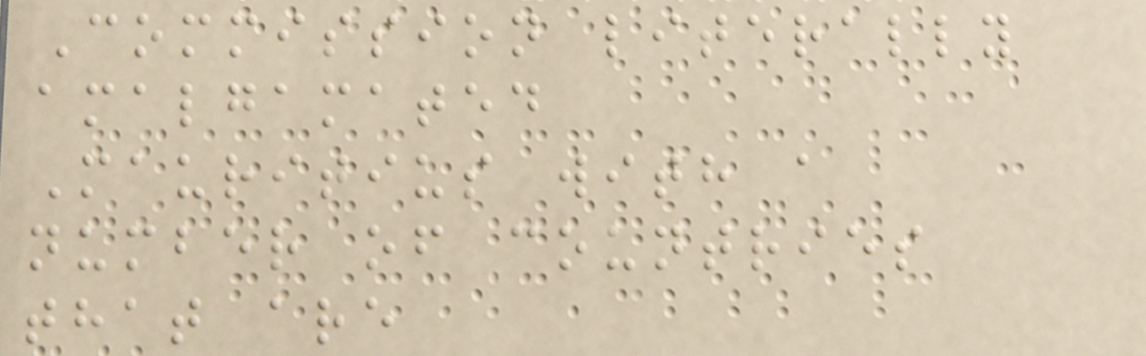Commission literally
amalgamated
Mauritius with a
number of countries
that are
